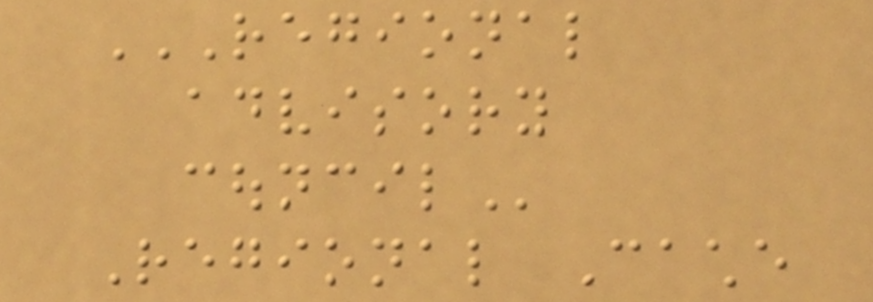REGIONAL
ADVISORY
COUNCIL
Regional Cache
